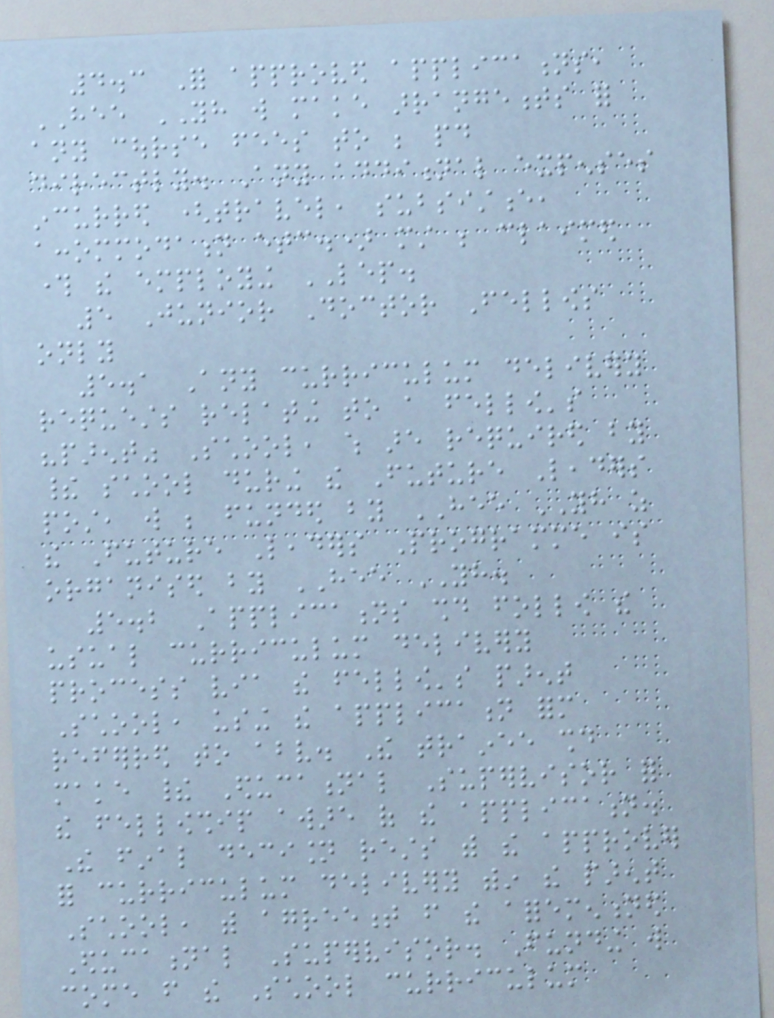4.3 For approved applications,
HEE YH will make arrangements for
any course fees to be paid
directly. Any additional expenses
incurred (travel, subsistence,
accommodation etc.) must be claimed
through the employing LEP.
5 Junior Doctor Fellows
only
5.1 Any curriculum delivery
requests relating to a fellow's
"parent" School, which are required by
their school during the Future Leaders
post, will be funded by HEE YH as
the Future Leaders Programme is
organised by HEE YH.
5.2 Applications should follow the
usual curriculum delivery
process via the fellow's parent
School, using the application form
referred to above. The trainee should
make their Educational Supervisor for
the fellowship aware of the application.
The final decision rests with the approver
for curriculum delivery within the parent
School, with agreement from the aforementioned
Educational Supervisor. Funding will
come from the School curriculum
